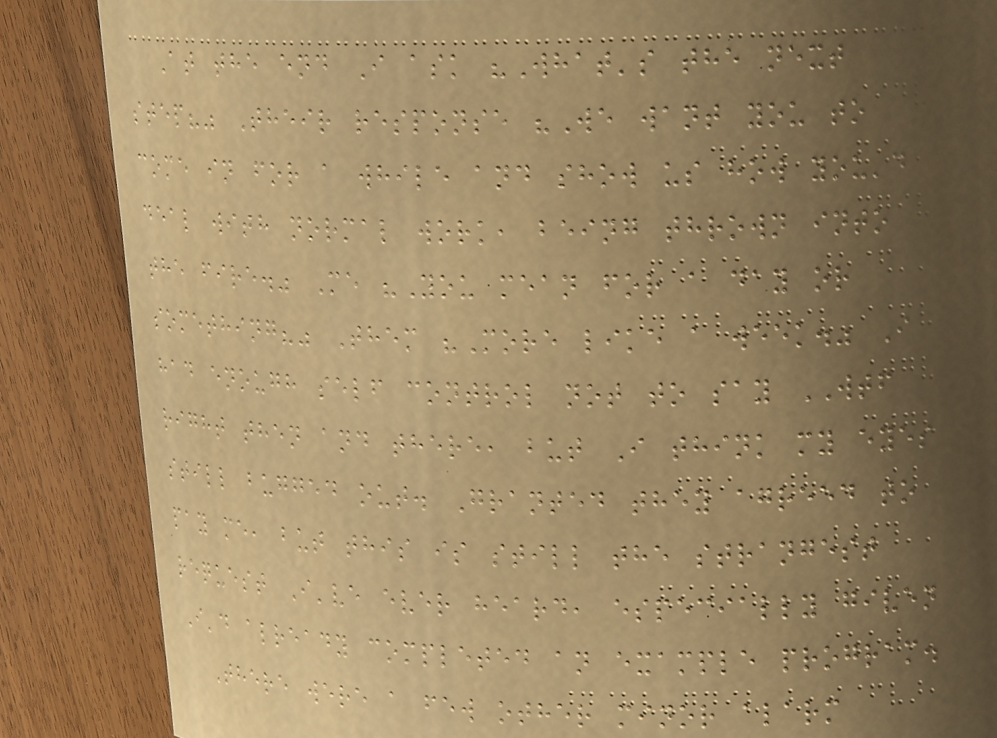At the end I ask "What's the next
step?" Their response "We want you to
come in for a while and show us how you'd
deal with normal work, being thrown into
the fire." Me "You mean for a day or
something?" Them "More like a week." I
had enough self control not to say WTF
right then and there, but I think my eyes
still bugged out. Granted they agreed to
pay me, but this is still the strangest
request I've ever heard, especially given
I'd already completed an example program.
There were a few other minor alarm
